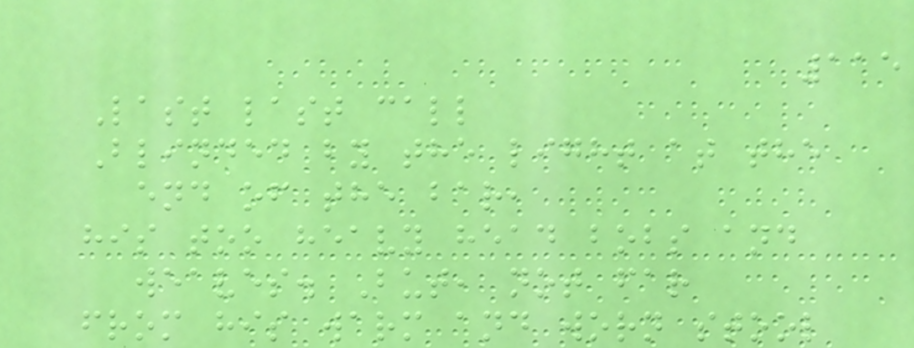115
Last last call
Blinded by the light at the
end of the bar,
his too heavy head bobs and
weaves. But, not far
from his warm and worn stool
